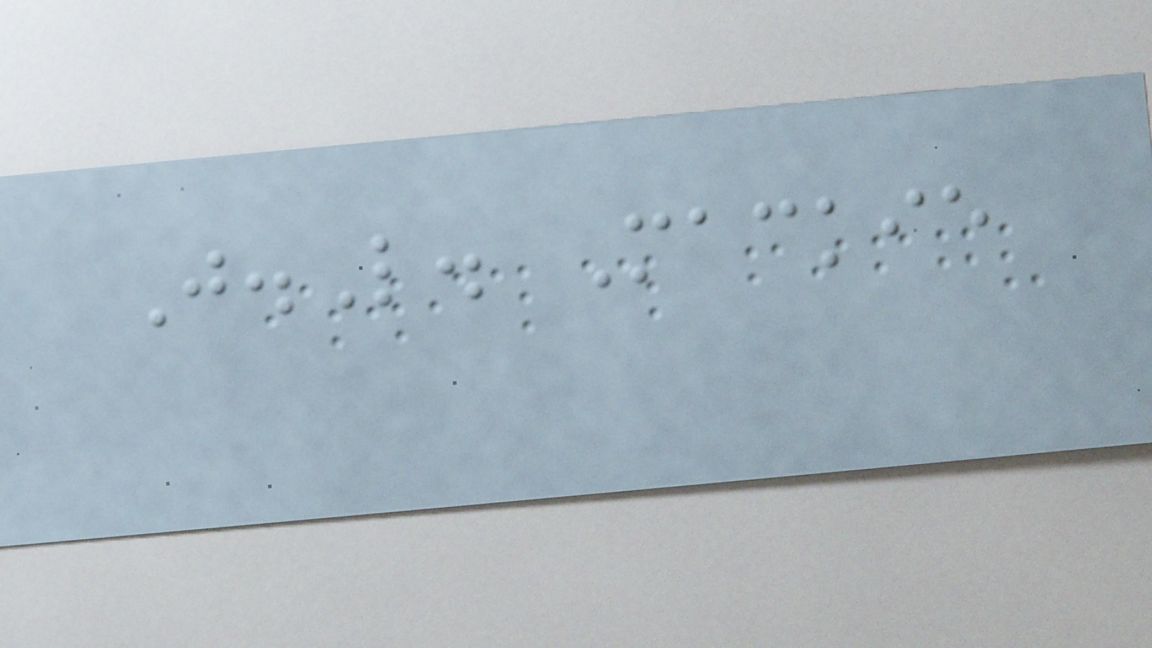J.L. Mackie
